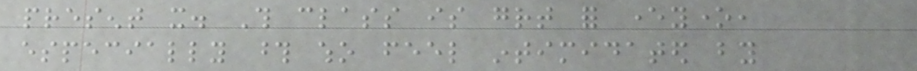present it. This class is great for everyone,
especially those who feel intimidated by
